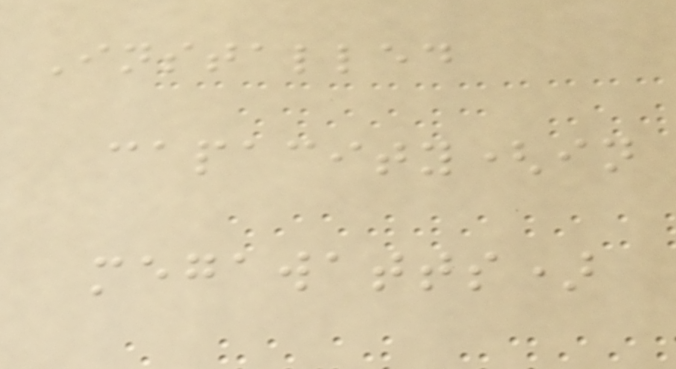Installed
capacity(in
megawatts)
